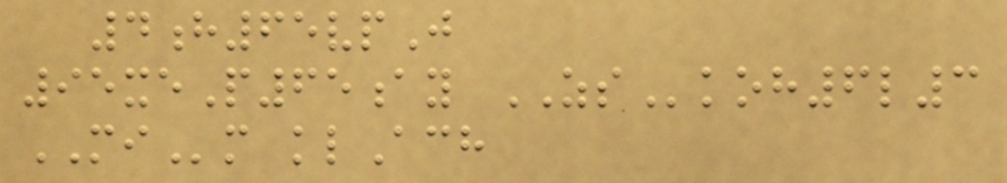4h65vpJ
95xeP65ay ZSkoh6l3
MIm klAch
